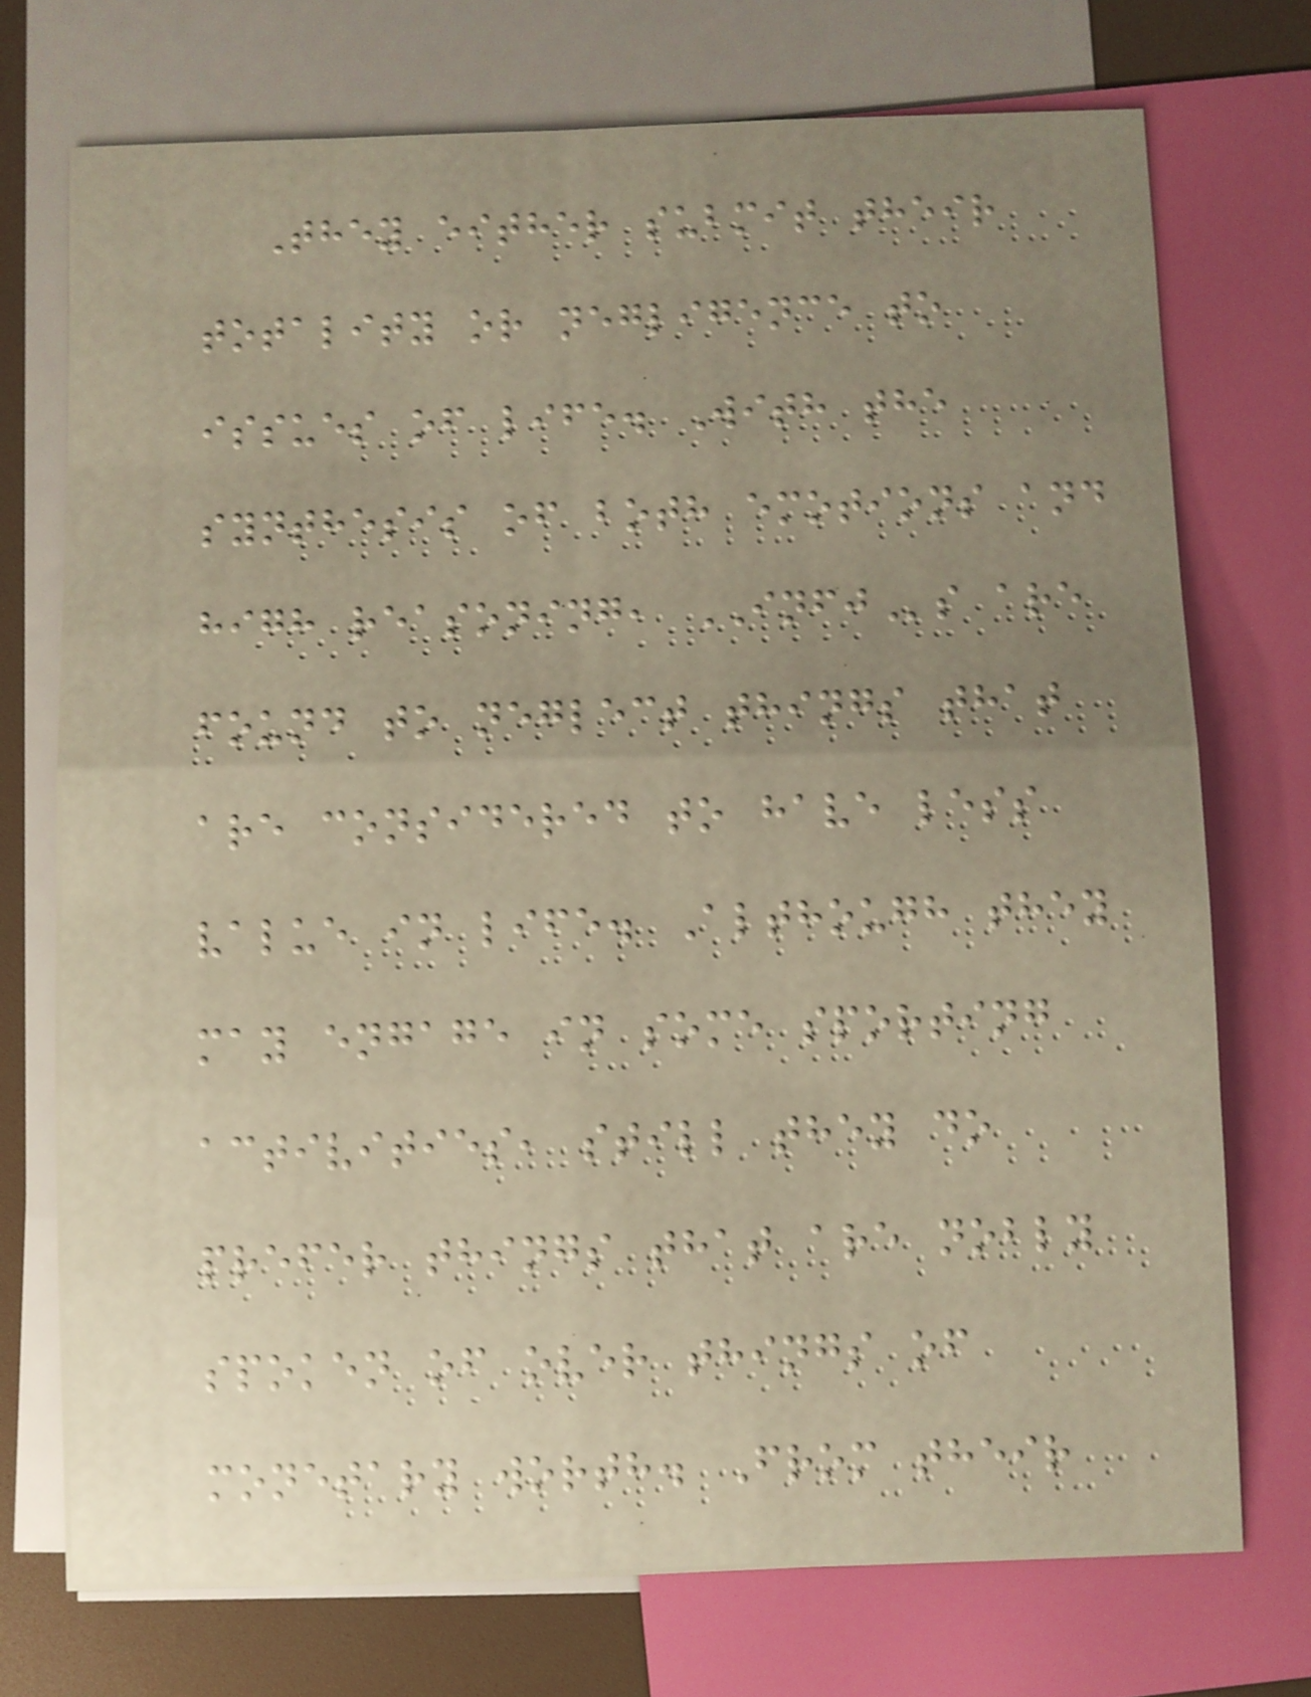They either submit their
totality or negligence to
issues of life. With the
synthesis of both emotions and
high reasoning, INFJs are
found to neglect things that
are considered to have less
value in life. Although they
may engage in some sporting
activities, still they do
prefer things that are nobly
spoken of over things of
monetary worth. From their
